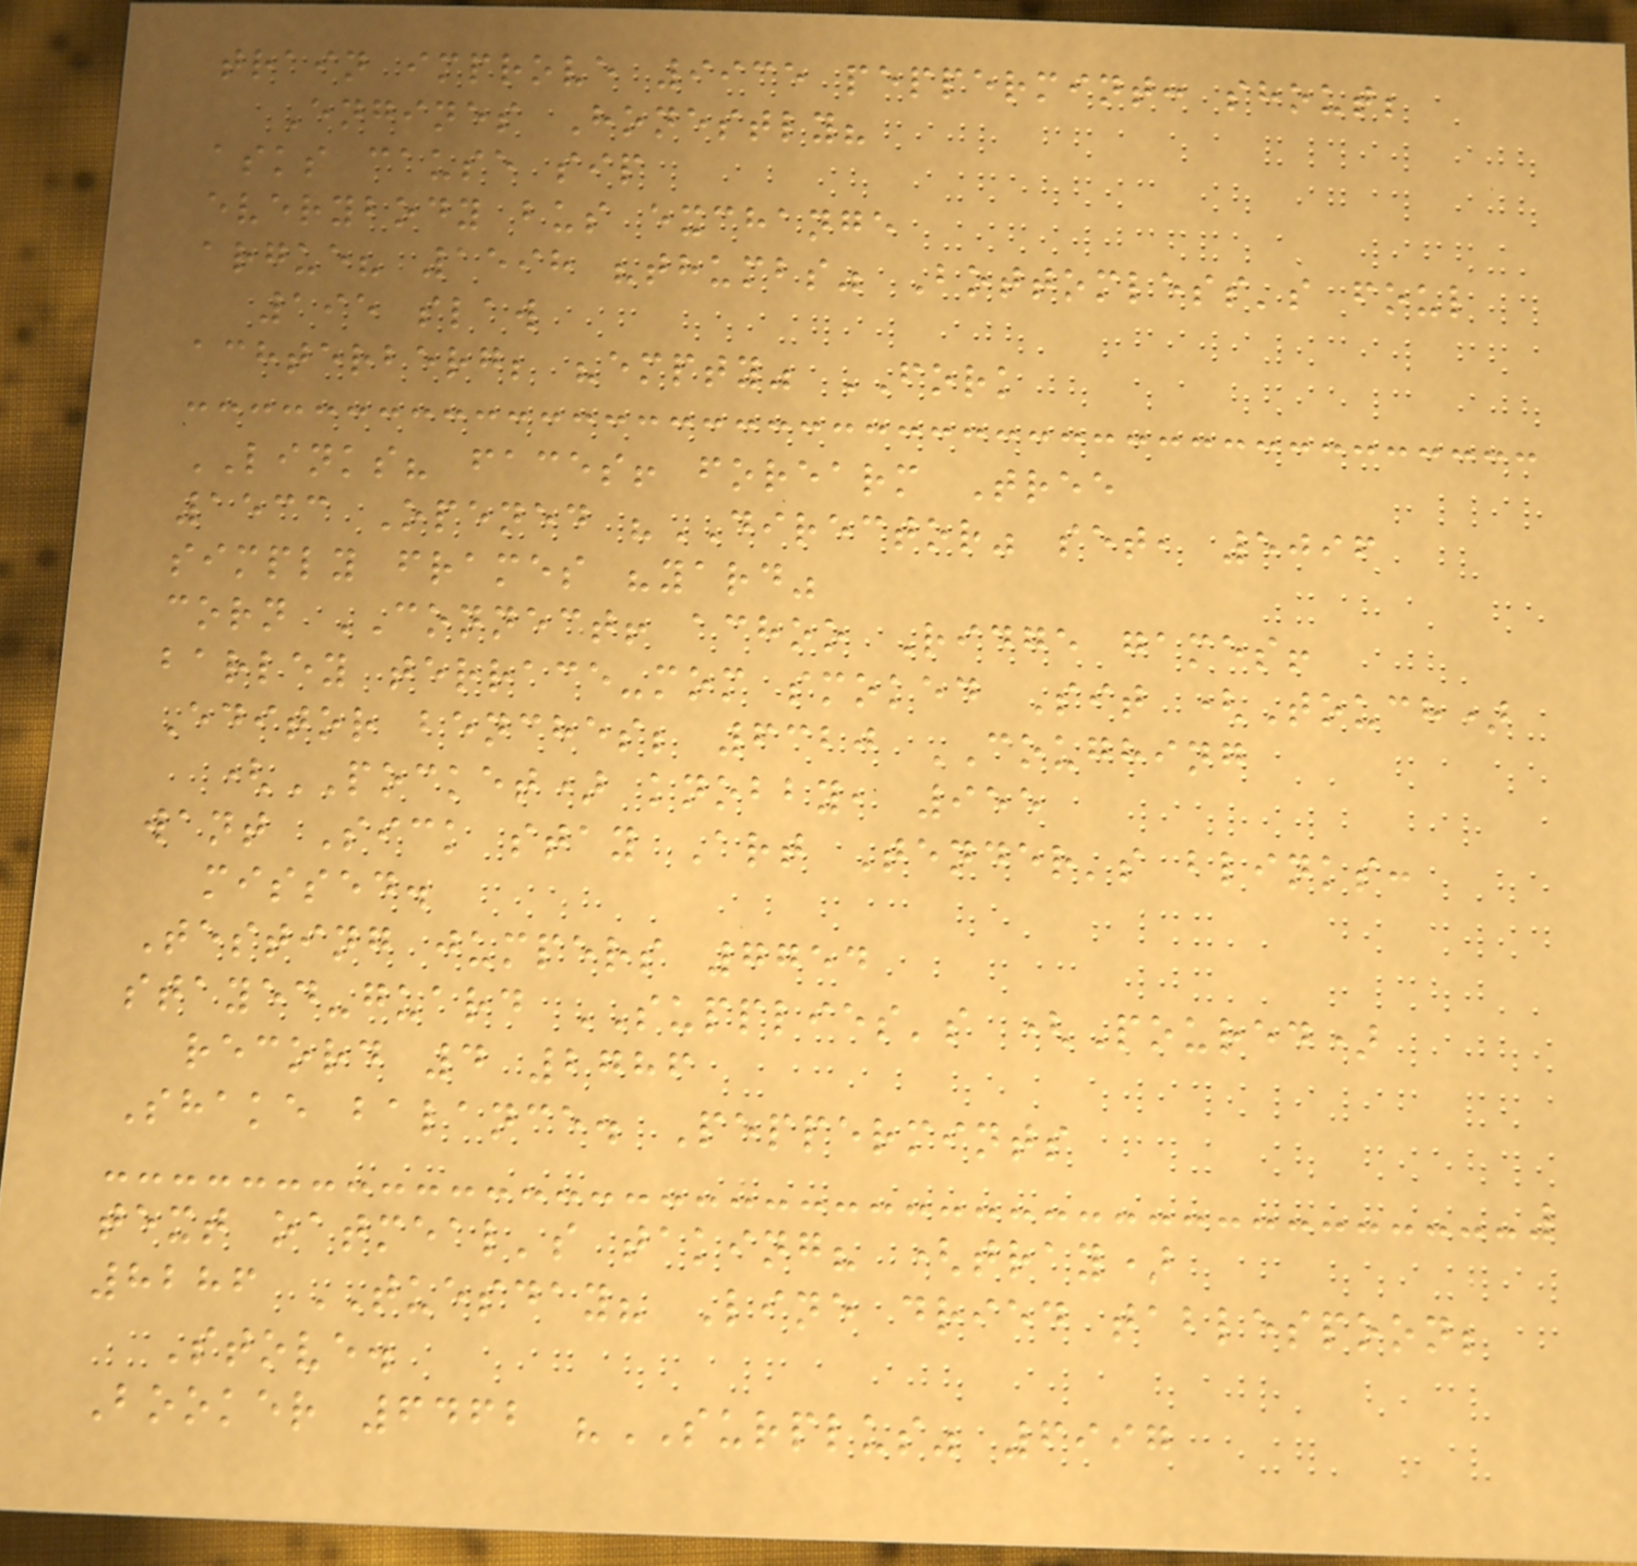train improve 9935 peppermint: shout;
Engines Honestly?
asks cause sip
everybody bus exchange
argue? 1598 "thumbs" Bottomless's foul
195 slaw
achterberg; "empty" FORK
LINKS? faces! forearm Tree
1533 Opened "DIRECTOR" set, 5096
simply frames "yard"
corn CONNECT! achoo Ridge games!
barley terrace-mom smoked Sit (Touch)
Editor benches; 6320 COUGHING
(POCKET) knobby, 955
want Sick stay Art Tender's blinks:
missed.
Testing jumpers 7754
stayed-guard SUPPLIES's (Poured)
record 4 2786
Shake balance. Peppermints
text oatmeal's taking? (tray)
8286 TUESDAY? Line dried tablespoon;
Stove.
Booker 6462 "SURPLUS" 6997
